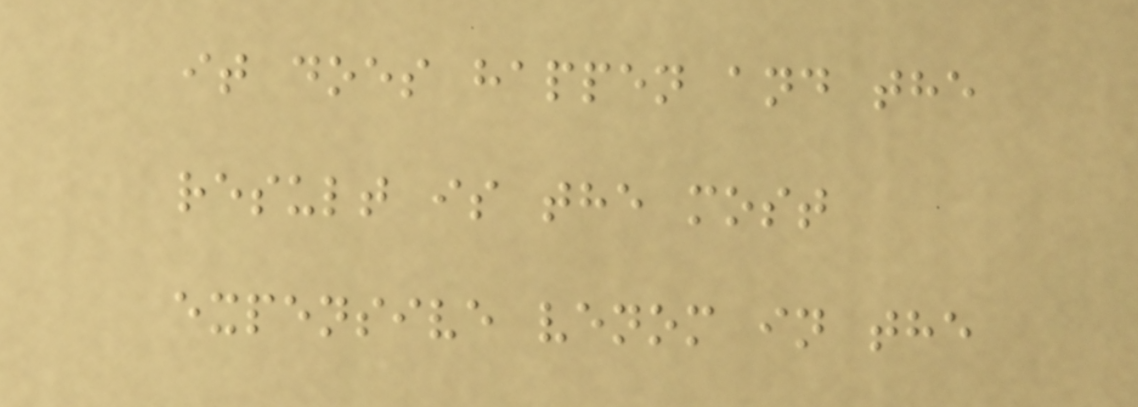it does happen and the
result is the most
expensive venom in the
